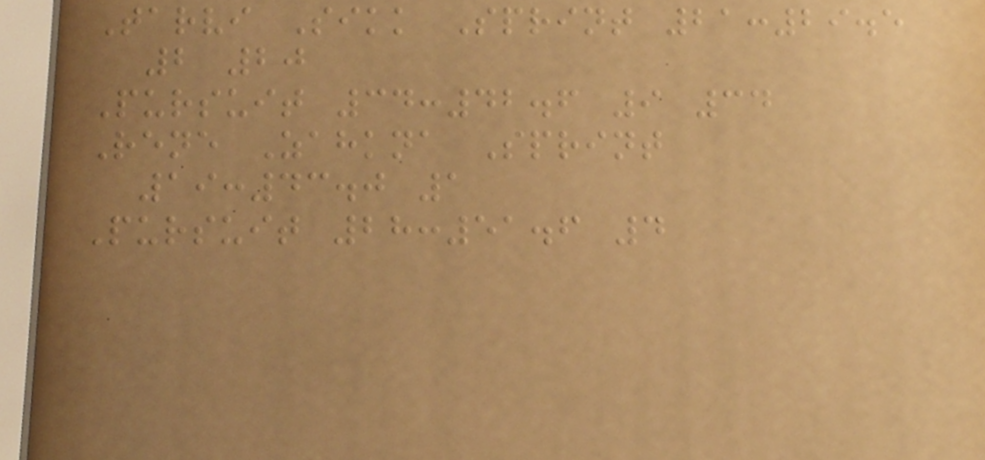Tarvi Sikk Sprint 21:29.5
2 20
Pursuit 34:42.6 9 34
Rene Zahkna Sprint
19:43.0 1
Pursuit 28:51.6 4
